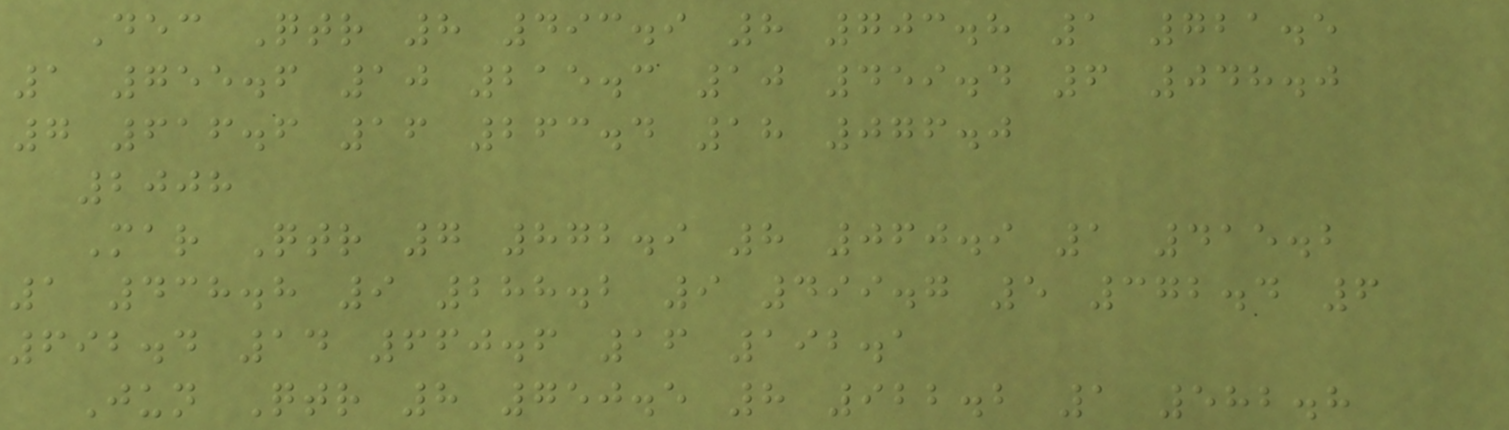Dec Qtr 8 493.9 8 703.8 1 721.5
1 755.6 10 215.3 10 459.4 6 048.0
7 616.6 16 263.4 18 076.0
2008
Mar Qtr 7 872.9 8 060.9 1 415.2
1 438.8 9 288.2 9 499.7 5 372.4 6
692.4 14 660.6 16 192.1
Jun Qtr 8 750.5 8 922.2 1 582.8
